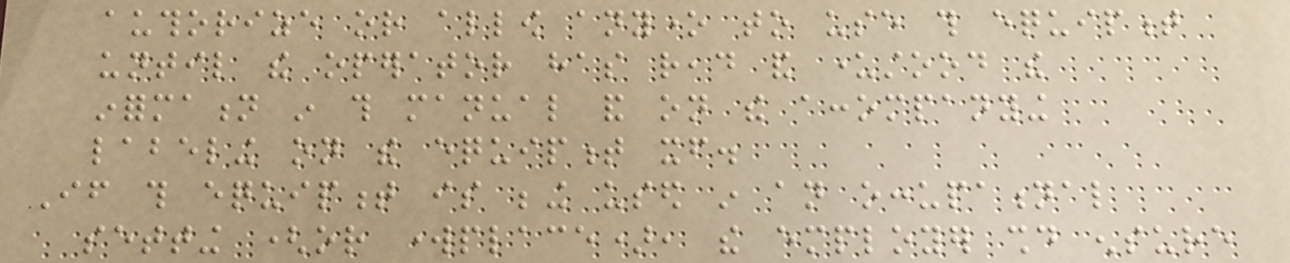authorize or allow anyone to use this equipment
until the operator has read and understood the
information in this manual and on the accompanying
labeling on the equipment itself.
If this equipment is being used in an occupational
setting (or workplace), the employer should ensure
